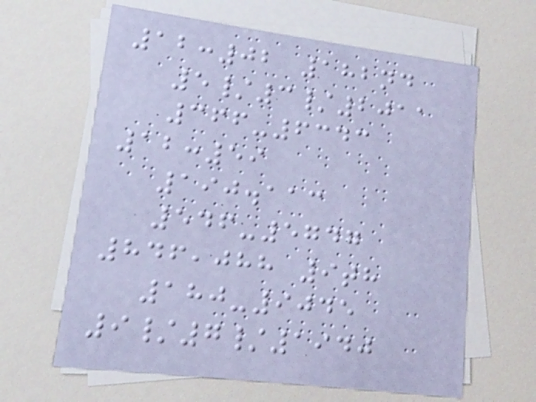12:02 182nd
5/3/2011
366-6343
12:59
190.113
546-5747
846,088 9th
180-9045
9/7/1940
